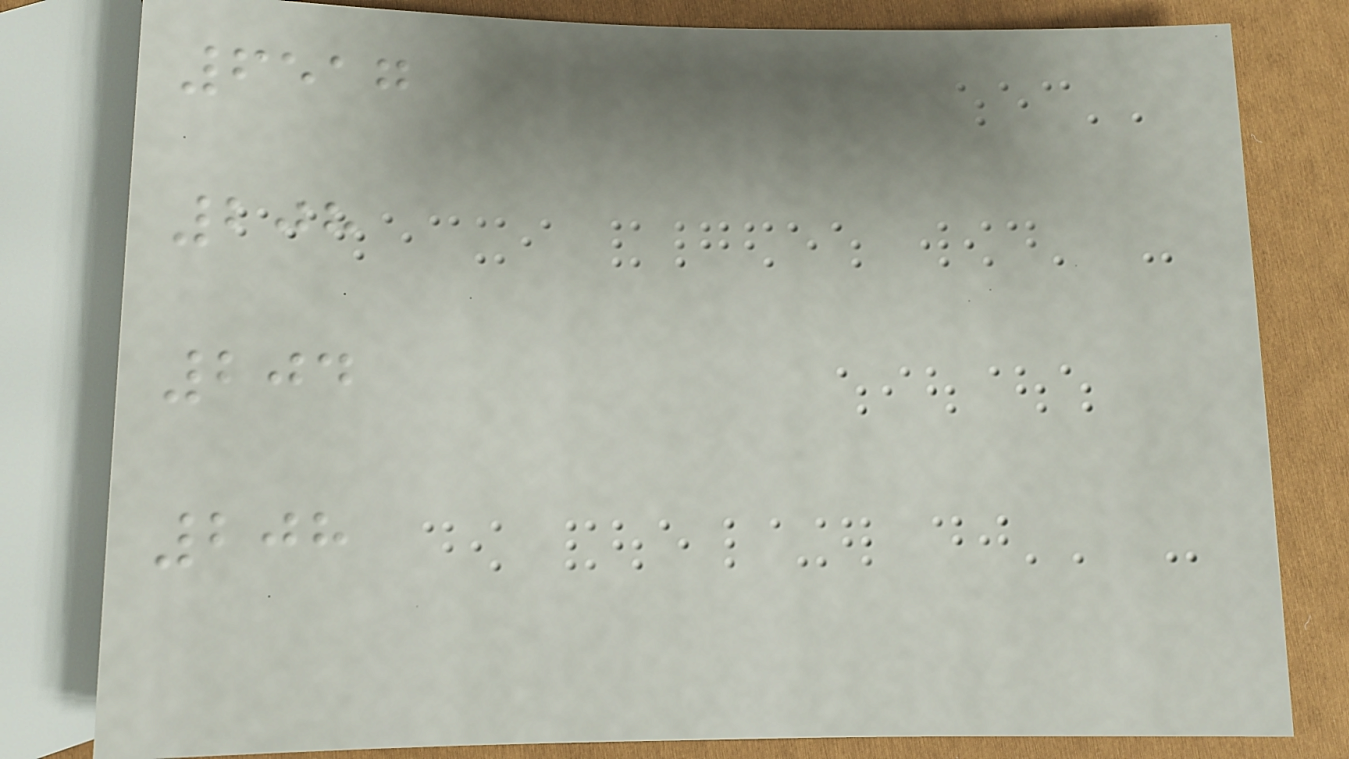6517
208
204
208
